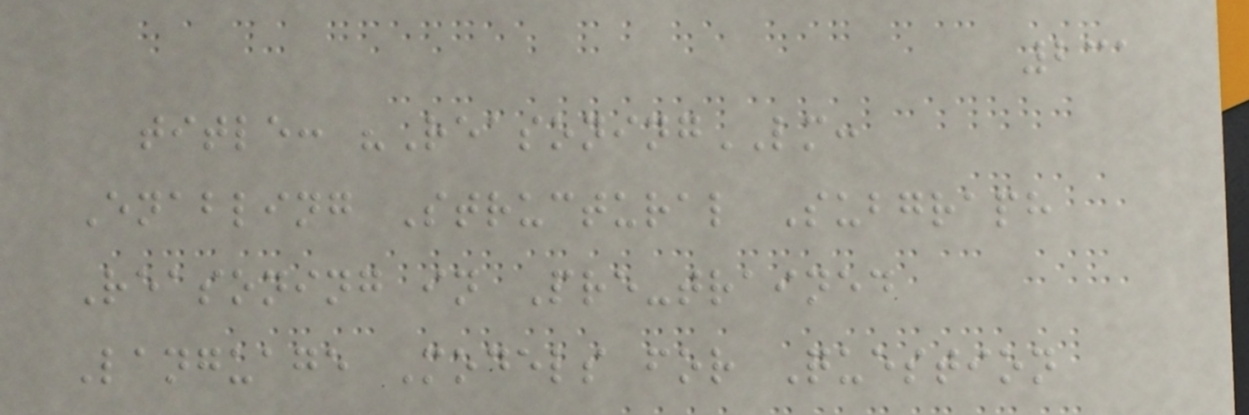231
title: "ReasoningLM:
Enabling Structural Subgraph
Reasoning in Pre-trained
Language Models for Question
